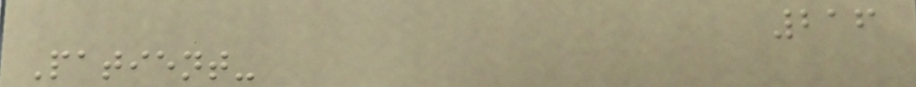216
Patient-
